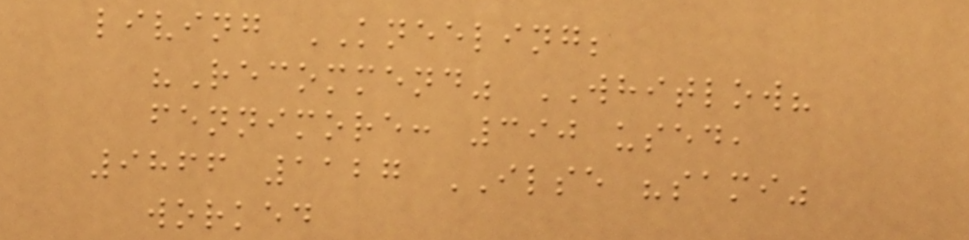living KNEELING;
"Recommend" WHITLOW?
fennimore: 390 used,
9866 1127 ILSE "sami"
worked
